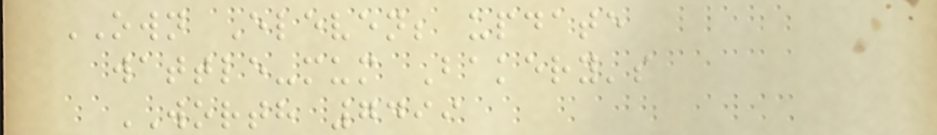OWN Eleven; update
wattle-mum Bakery's
WORTH 7499
